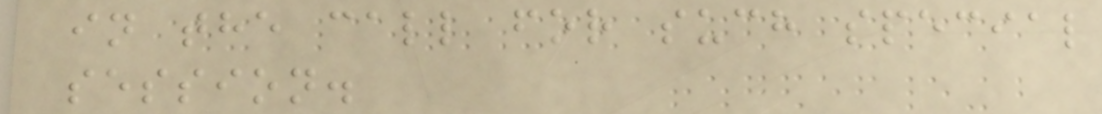in the call for such special
session.
